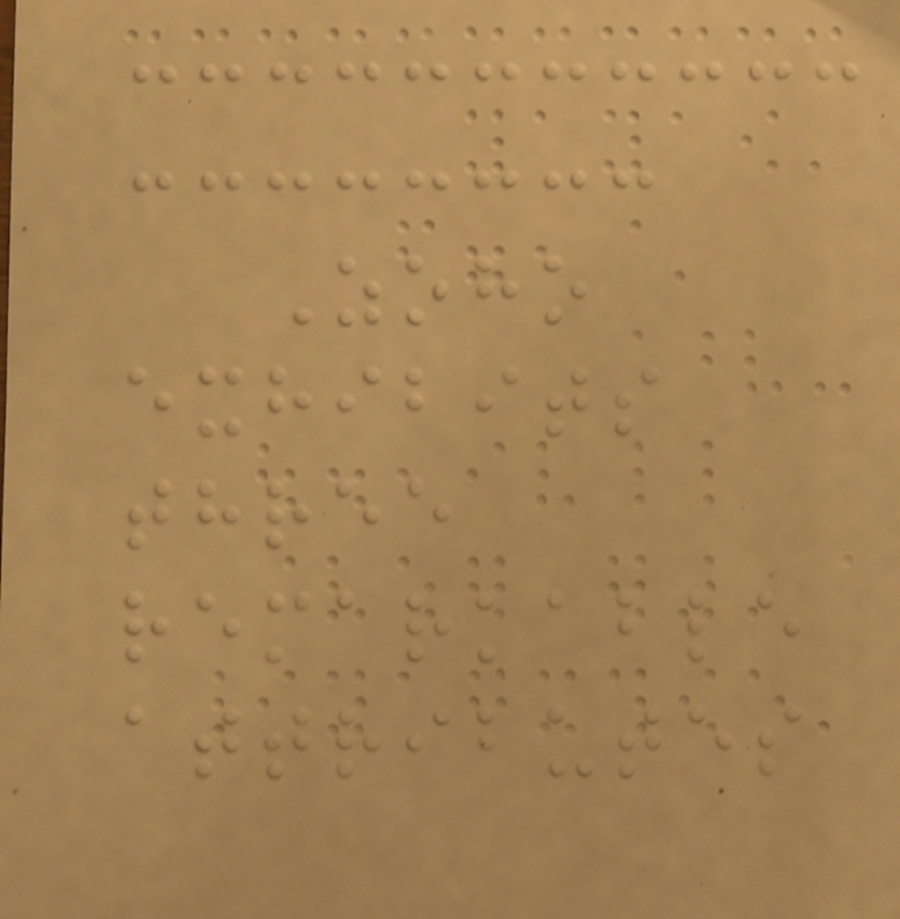Zoho
exhibits
three
remarkable
attributes
